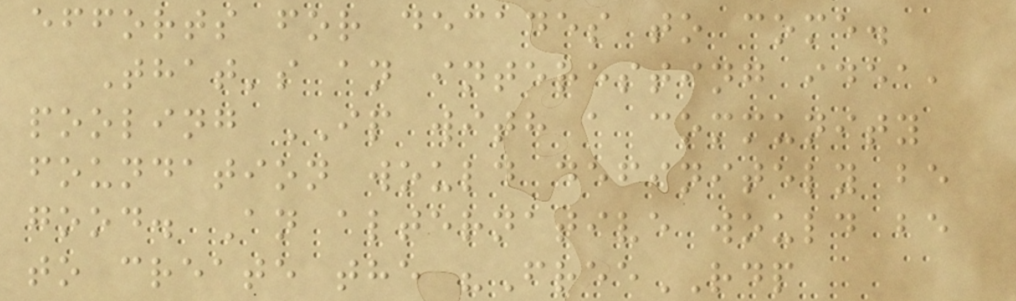efforts for decades to come.
That's an interesting idea,
pooling IP with a community
foundation would definitely be
good. An alternative would be
to create the "FreeRDP
